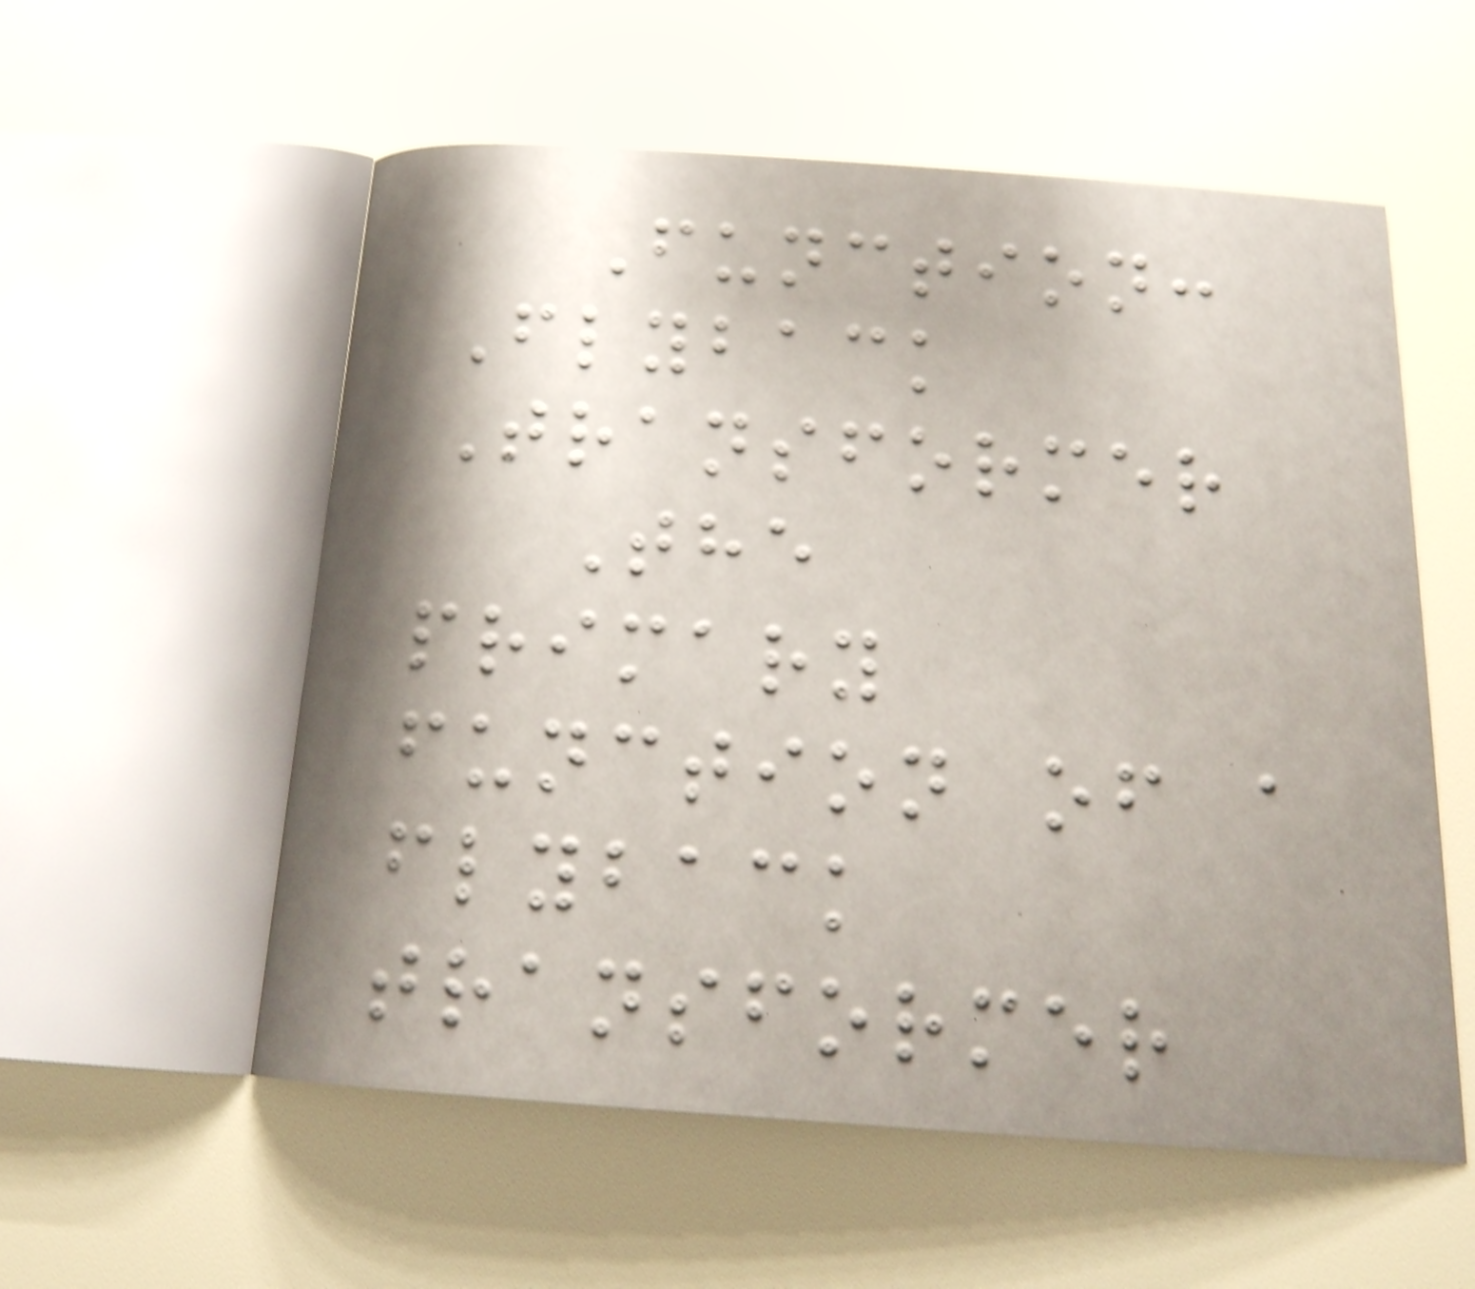Function:
Flyback
Transformer
The
primary
function of a
flyback
transformer
